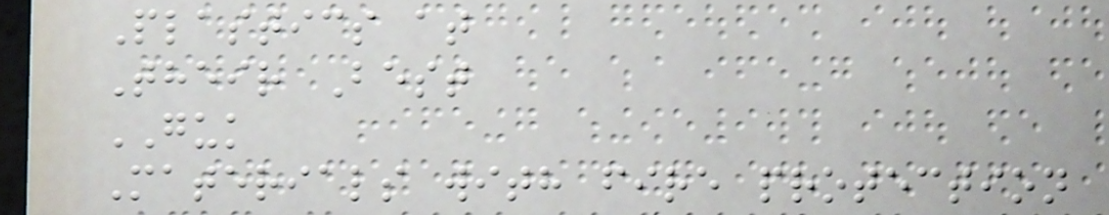Plastics at
Their Best
GUK
Materials with fire protection
